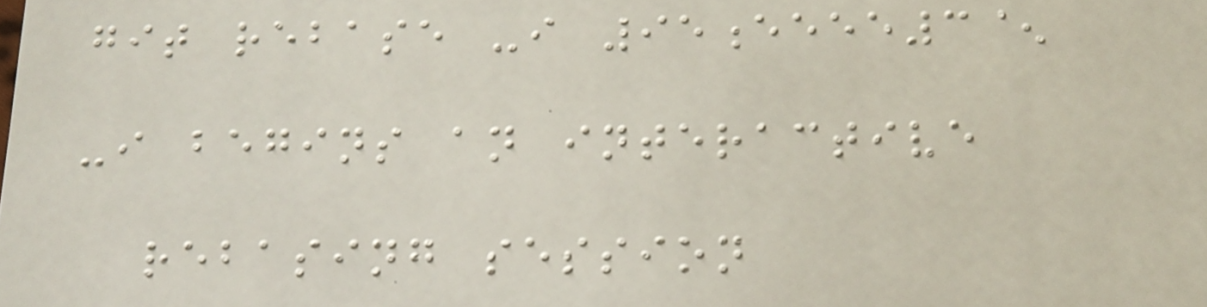git rebase -i 95eeee3^
-i begins an interactive
rebasing session
